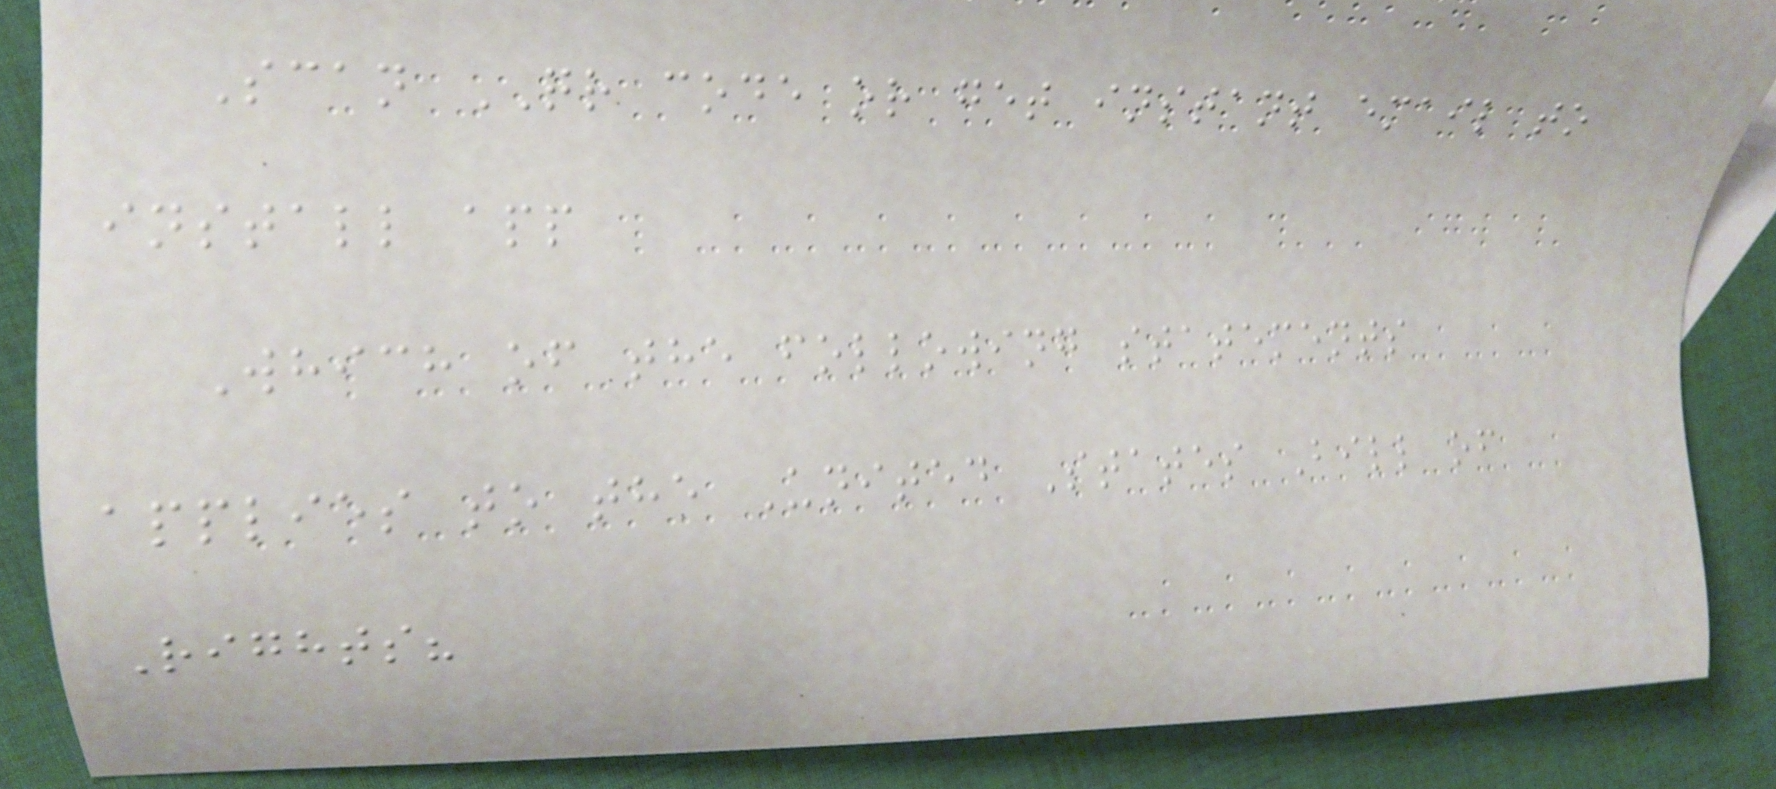Scan QR code or get instant email to
install app
Which of the following statements
applies to the United States Bill of
Rights?
